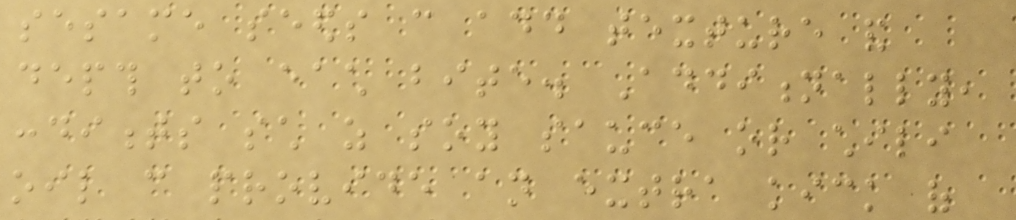sesame seeds can add texture and
depth to each bite. Additionally,
condiments such as soy sauce or chili
oil can provide an extra kick of
